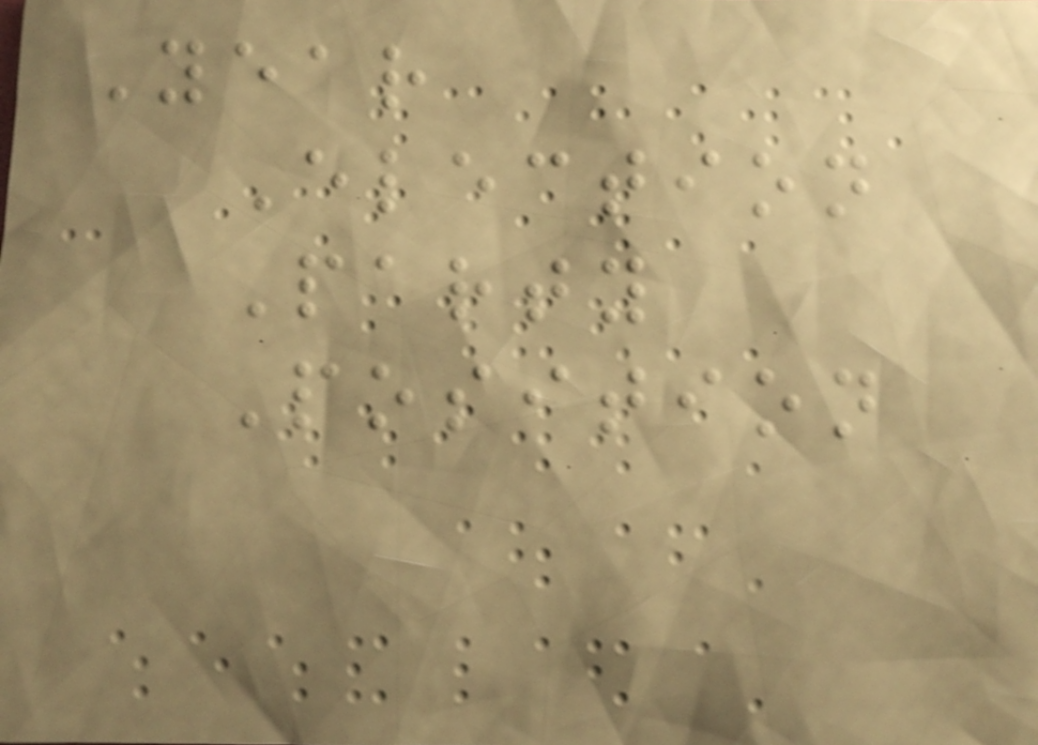Year
Election
Party
Position
